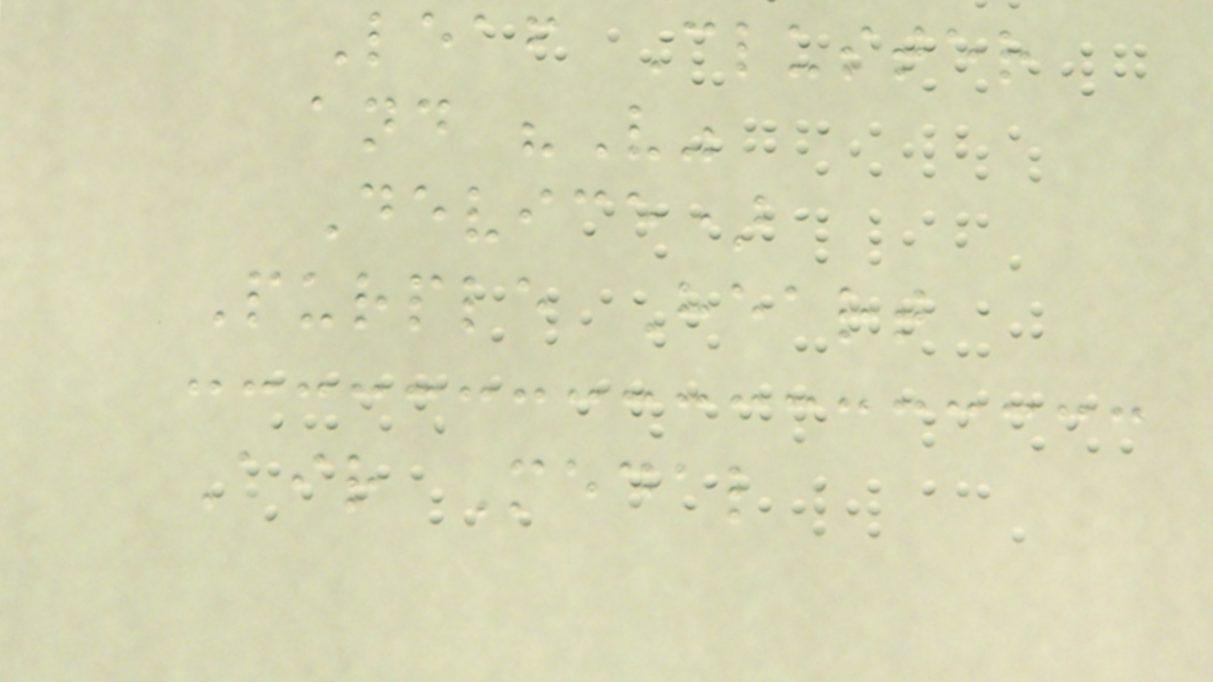Leaf Cluster
and "V"
Device)
Purple Heart
Air Medal
